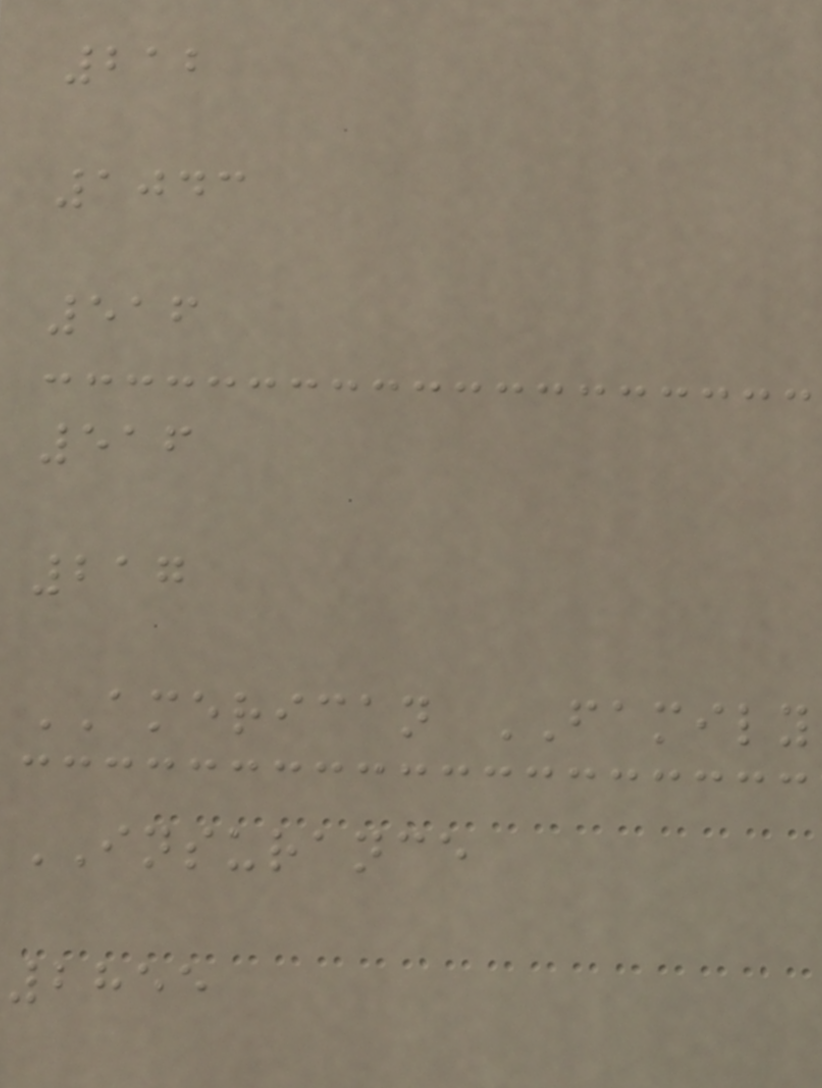212
1043
516
516
217
AMERICAN FAMILY
INSURANCE
2855
